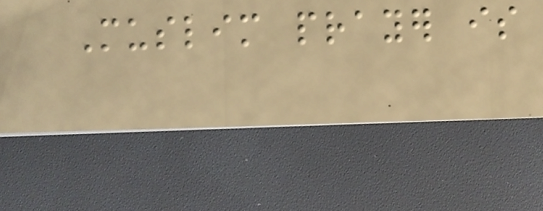Muslim prayer is
